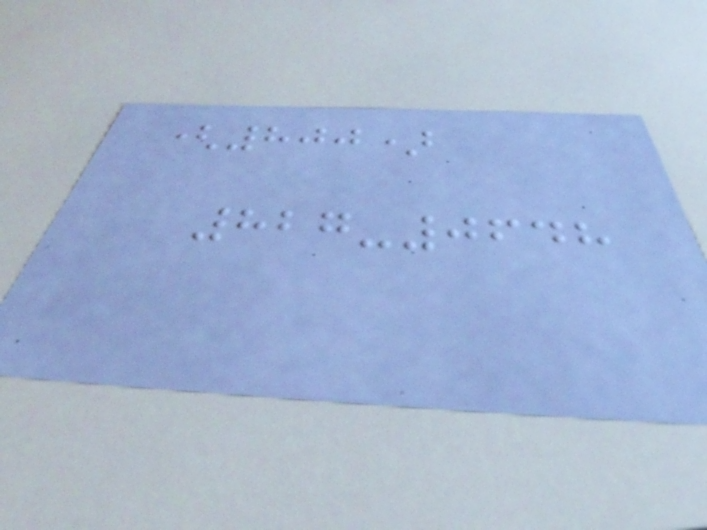(800)
827-0648
